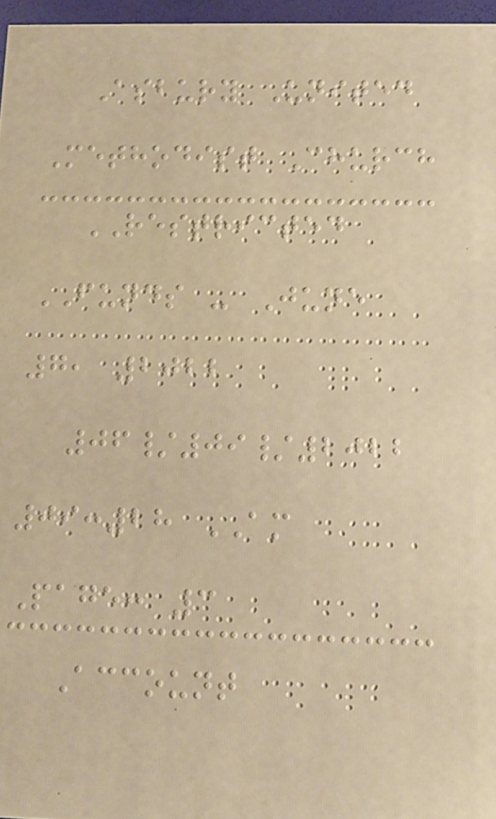Asbury United
Methodist Church
RESTRICTED
FUNDS - June
7, 2022
06/09/2022
09:28 AM
Page: 3
Account
